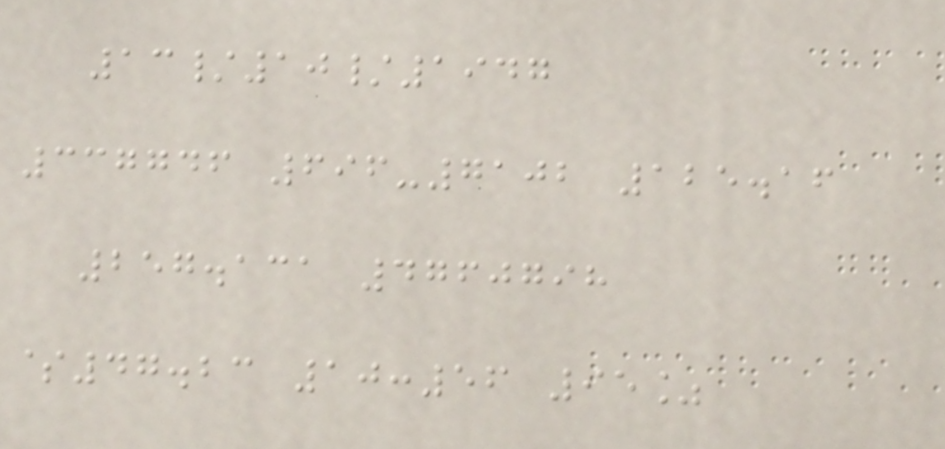13/10/1947
337746 696-7102 125.16
257.131 4760798
$47.23 10:56 95%
